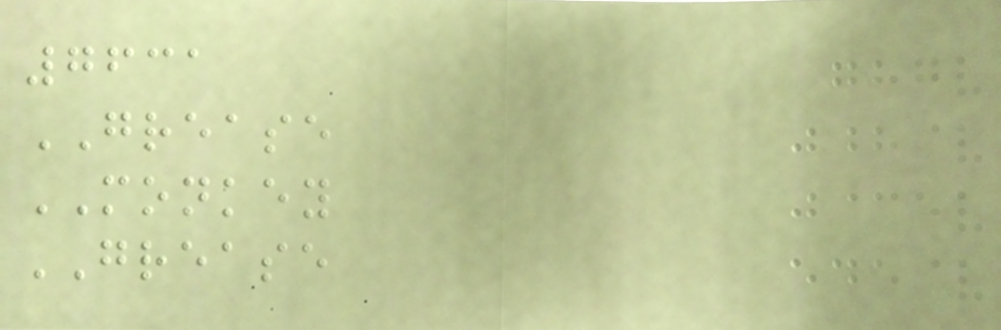7631
GREASE
MONKEY
GREASE
